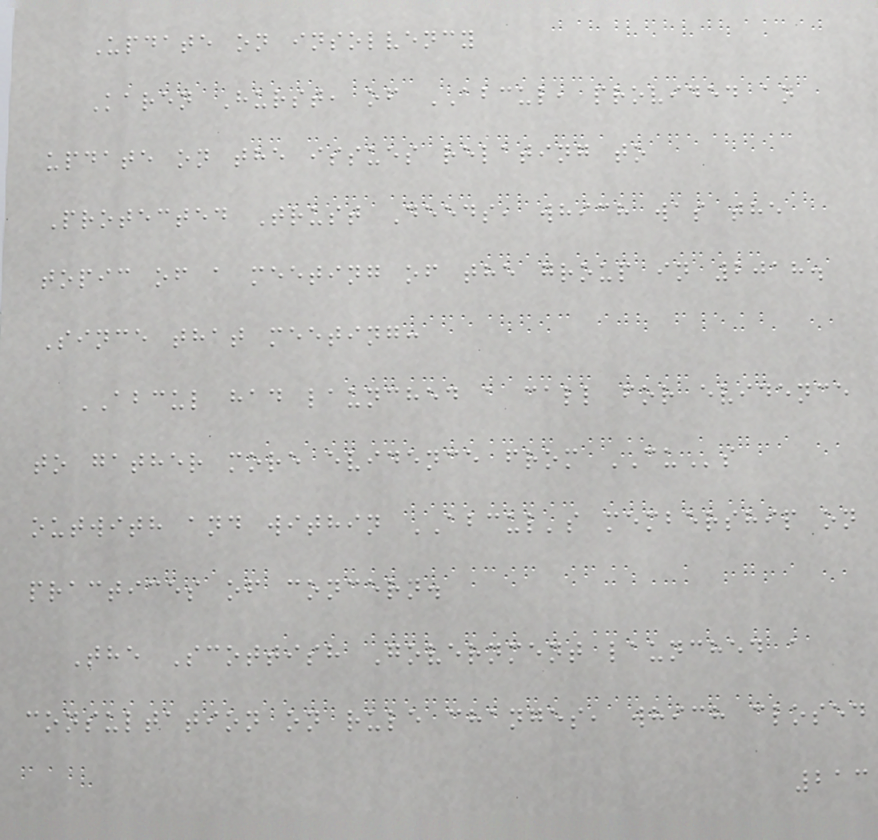Update on insolvency
Karen Hurst, of ABCUL, provided an
update on the issues relating to
Protected Trust Deeds, which was the
topic of a meeting of the group in 2018.
Since that meeting:
ABCUL had launched a call for evidence
to gather more evidence from CUs
outwith and within ABCUL's membership on
practices of concern.
The Scottish Government launched a
consultation on rule changes, which closed
213
